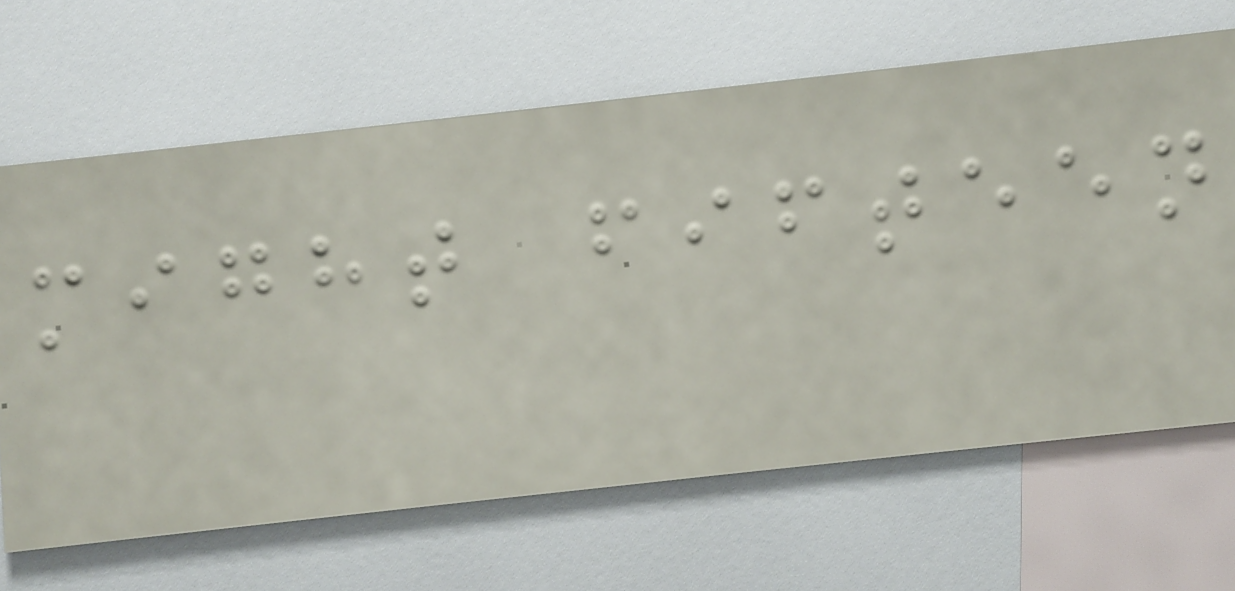might fifteen
